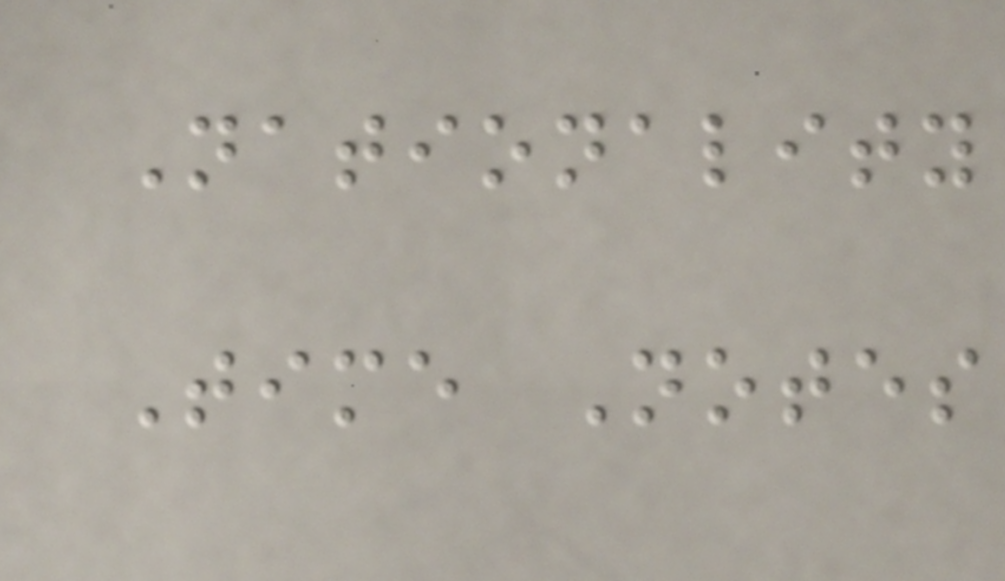Nationality
Time Notes
